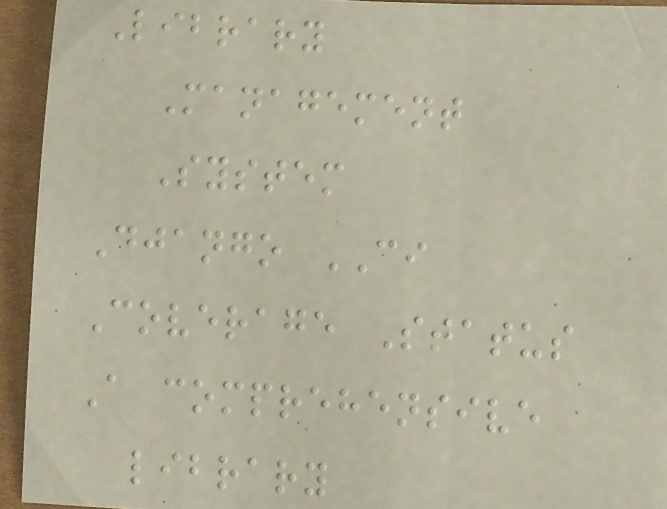Library
Management
System
Django CI
Coverage Status
A comprehensive
library
